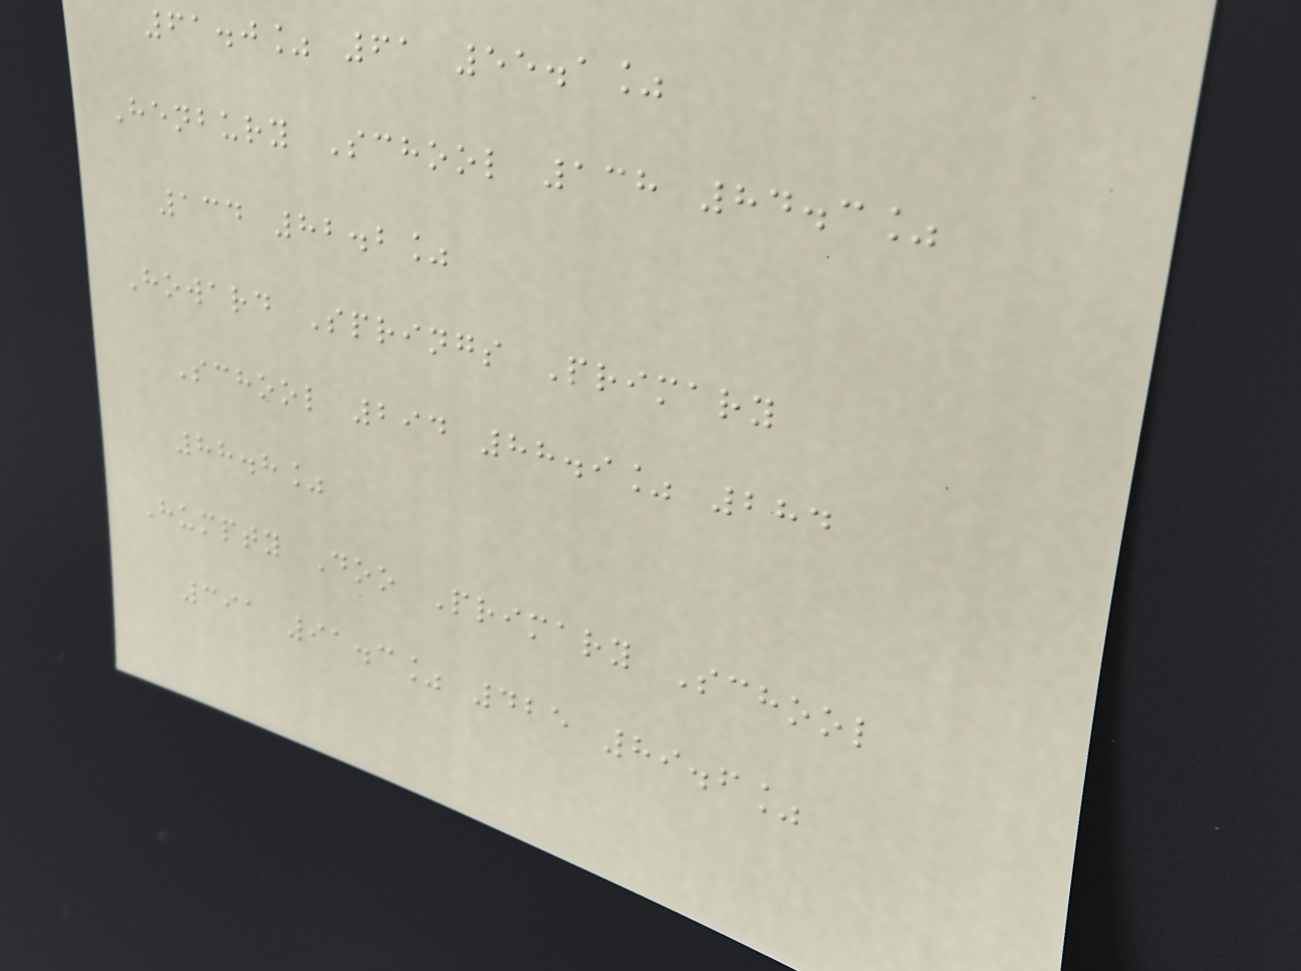61.0% 61 55.1%
Henbury School 138 84.3%
134 82.2%
Howard Springs Primary
School 294 88.9% 284
88.8%
Humpty Doo Primary School
391 91.3% 425 89.6%
